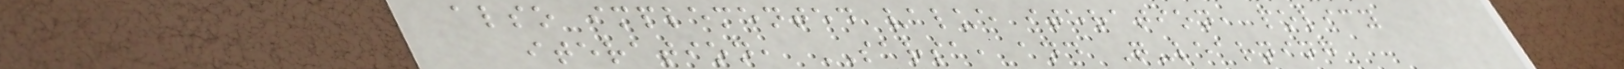also implemented value iteration, policy
iteration, SARSA, and Q-learning
